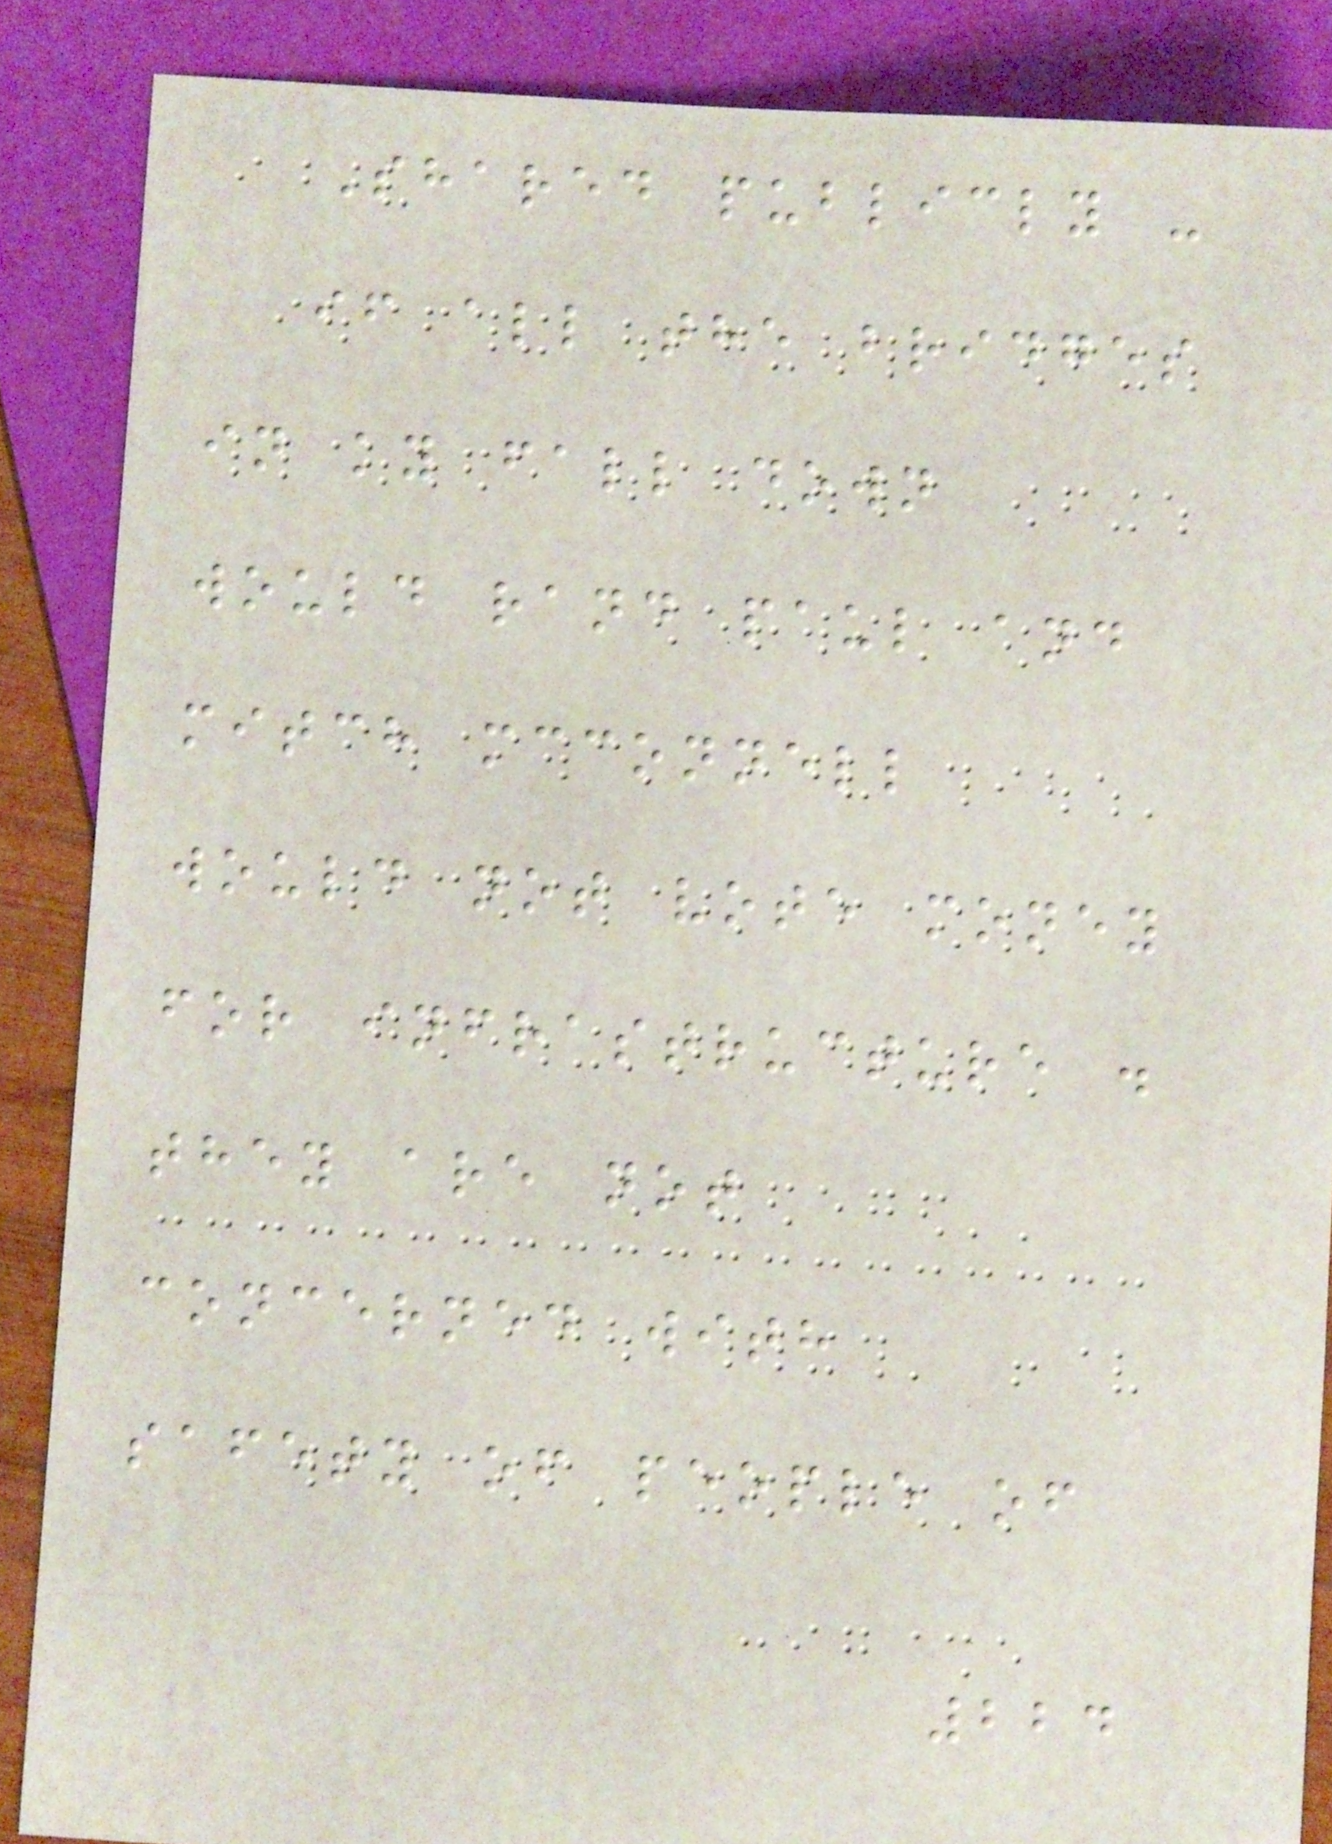Shared publicly -
if all the bridges
in ky fall down
would rand paul and
mitch mcconnell
would not vote money
for infrastructure .
they are not
concerned with
safety of people of
224
